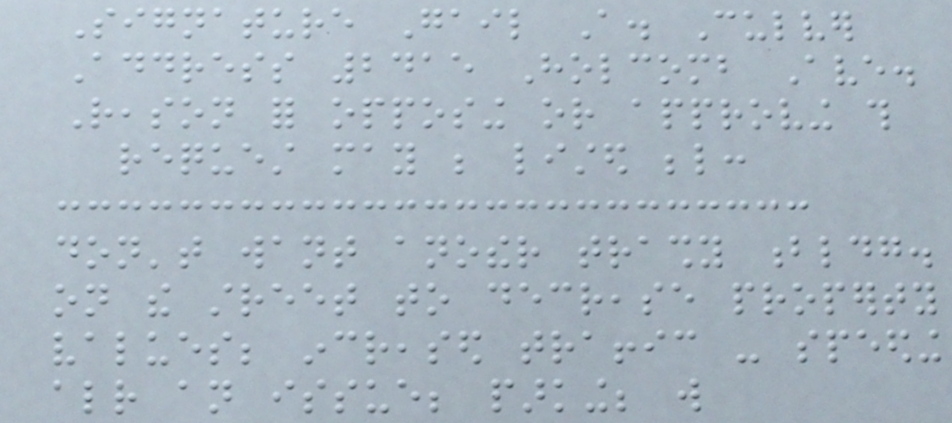Signature Gail A. Culver
Address 2415 Holcomb Ave.
Reason for opposing or approving this
request may be listed below:
don't want another trashy bldg.
on the street to decrease property
values; increased traffic - speeding
already an issue; parking; will
